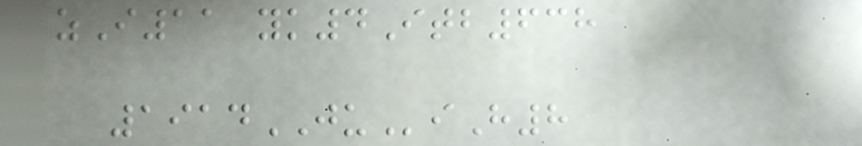zI11 yk4Itb638
1914JUiH8
